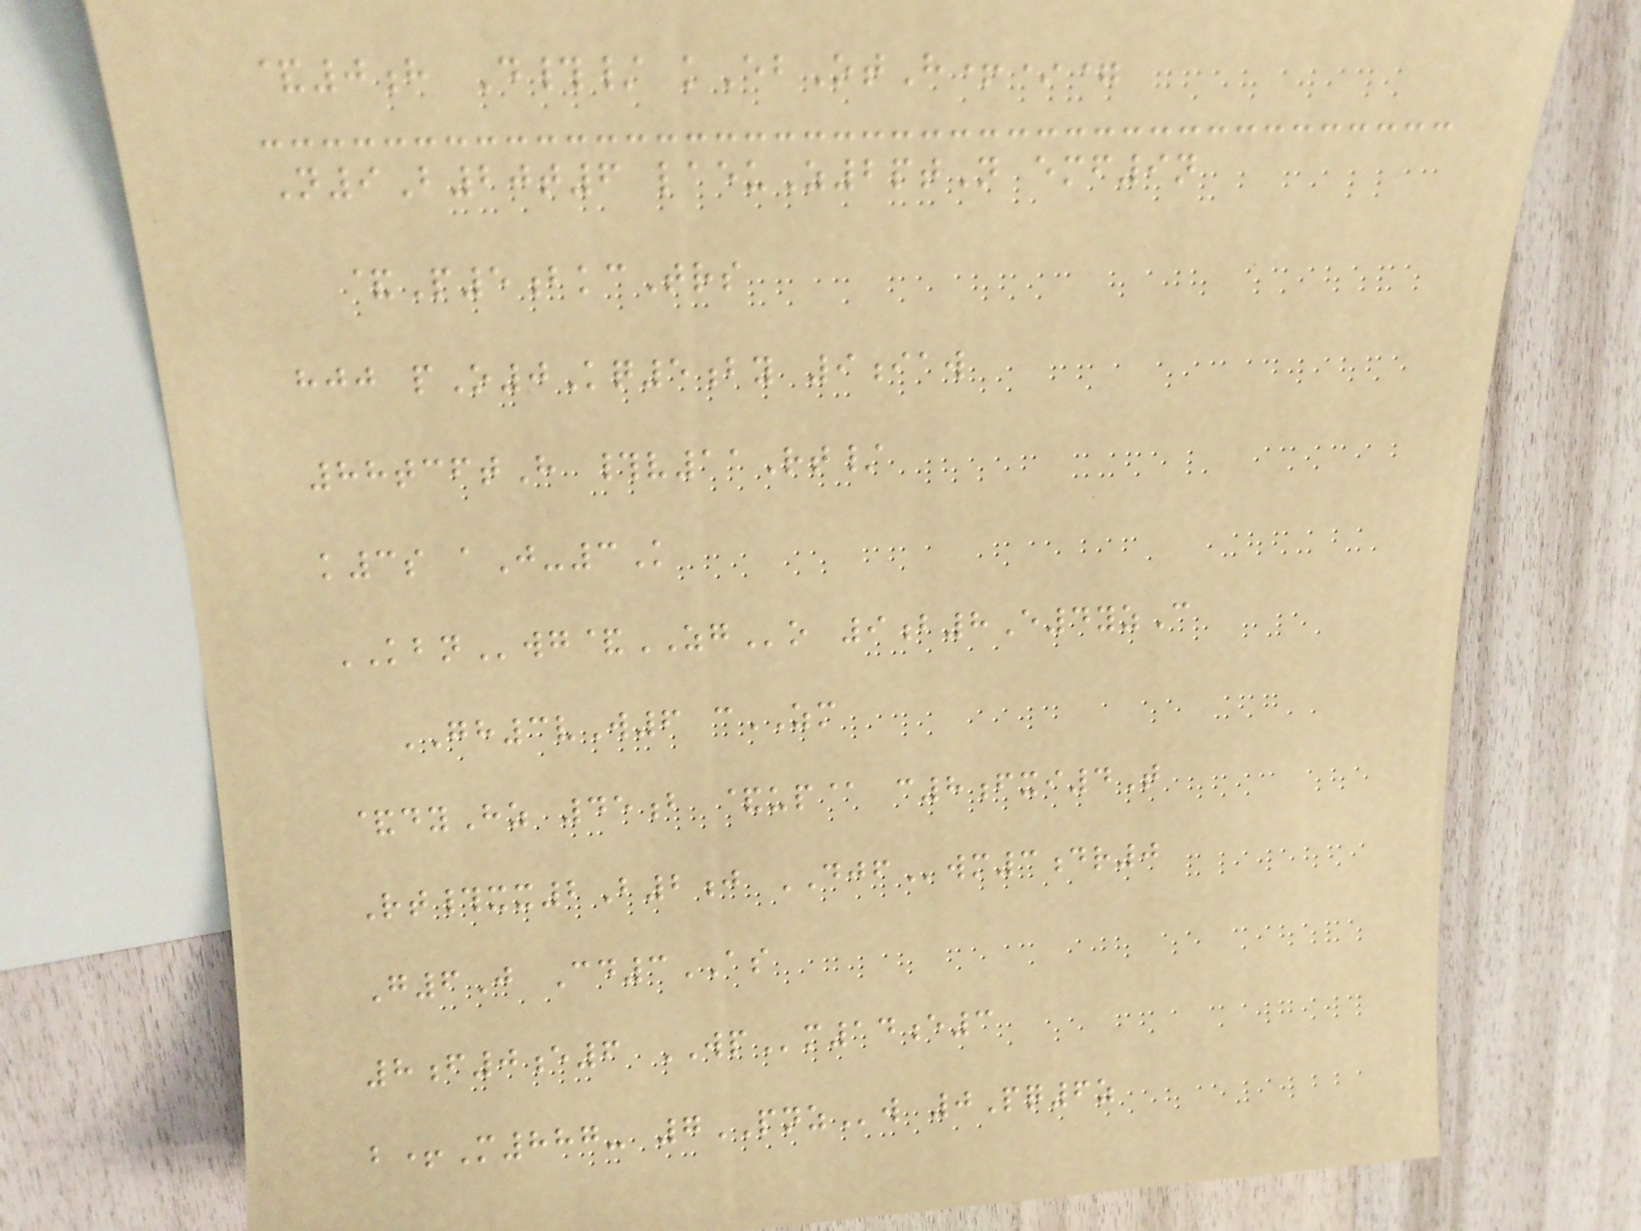&0h D#/ kEbOtH+*=
N9B20t6 laeuZ2ptN emf9n
&P5bkcTrs
hjj pO0Kq5by 9iaw
88tcftH #v11Rt/
k3s aJ-3K
KBNwg&ZGo 9b8E4yzC
GH3vW6 cZM
&dyHz 45b &up@ c8fxi4T
Rt#xx2B2j DJFwm3dr0
G6J Cd3AS
8f0e6 WPm14e3
b+M887- 7PNZw 0Pq6z
